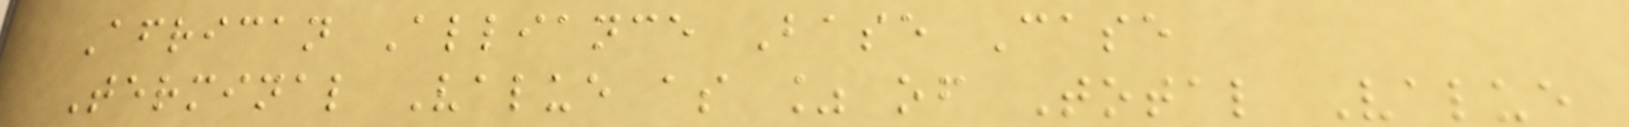African Alliance Base Case
Terminal Value as % of Total Value
